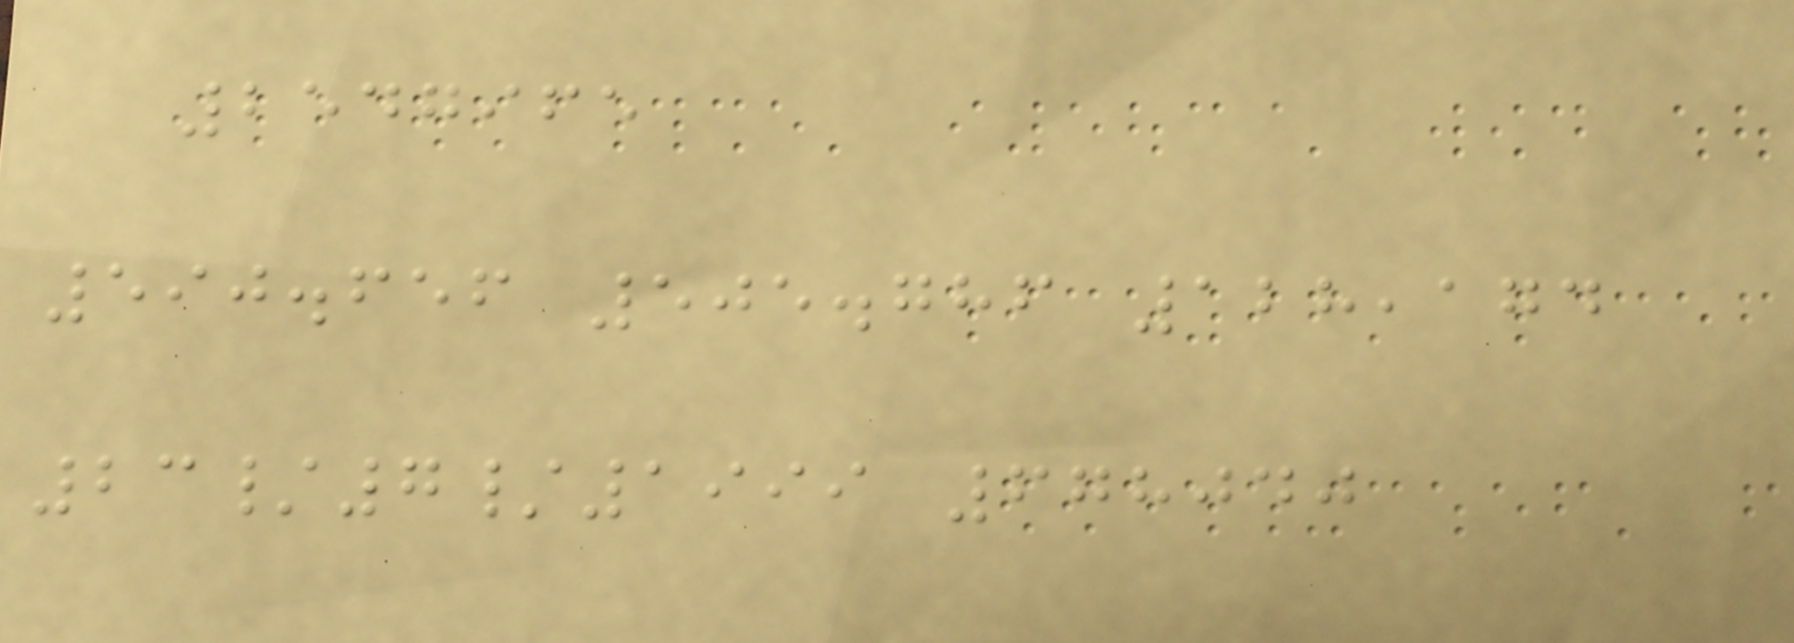2547965
590.656 505.786 128,174
23/7/1999 678040
